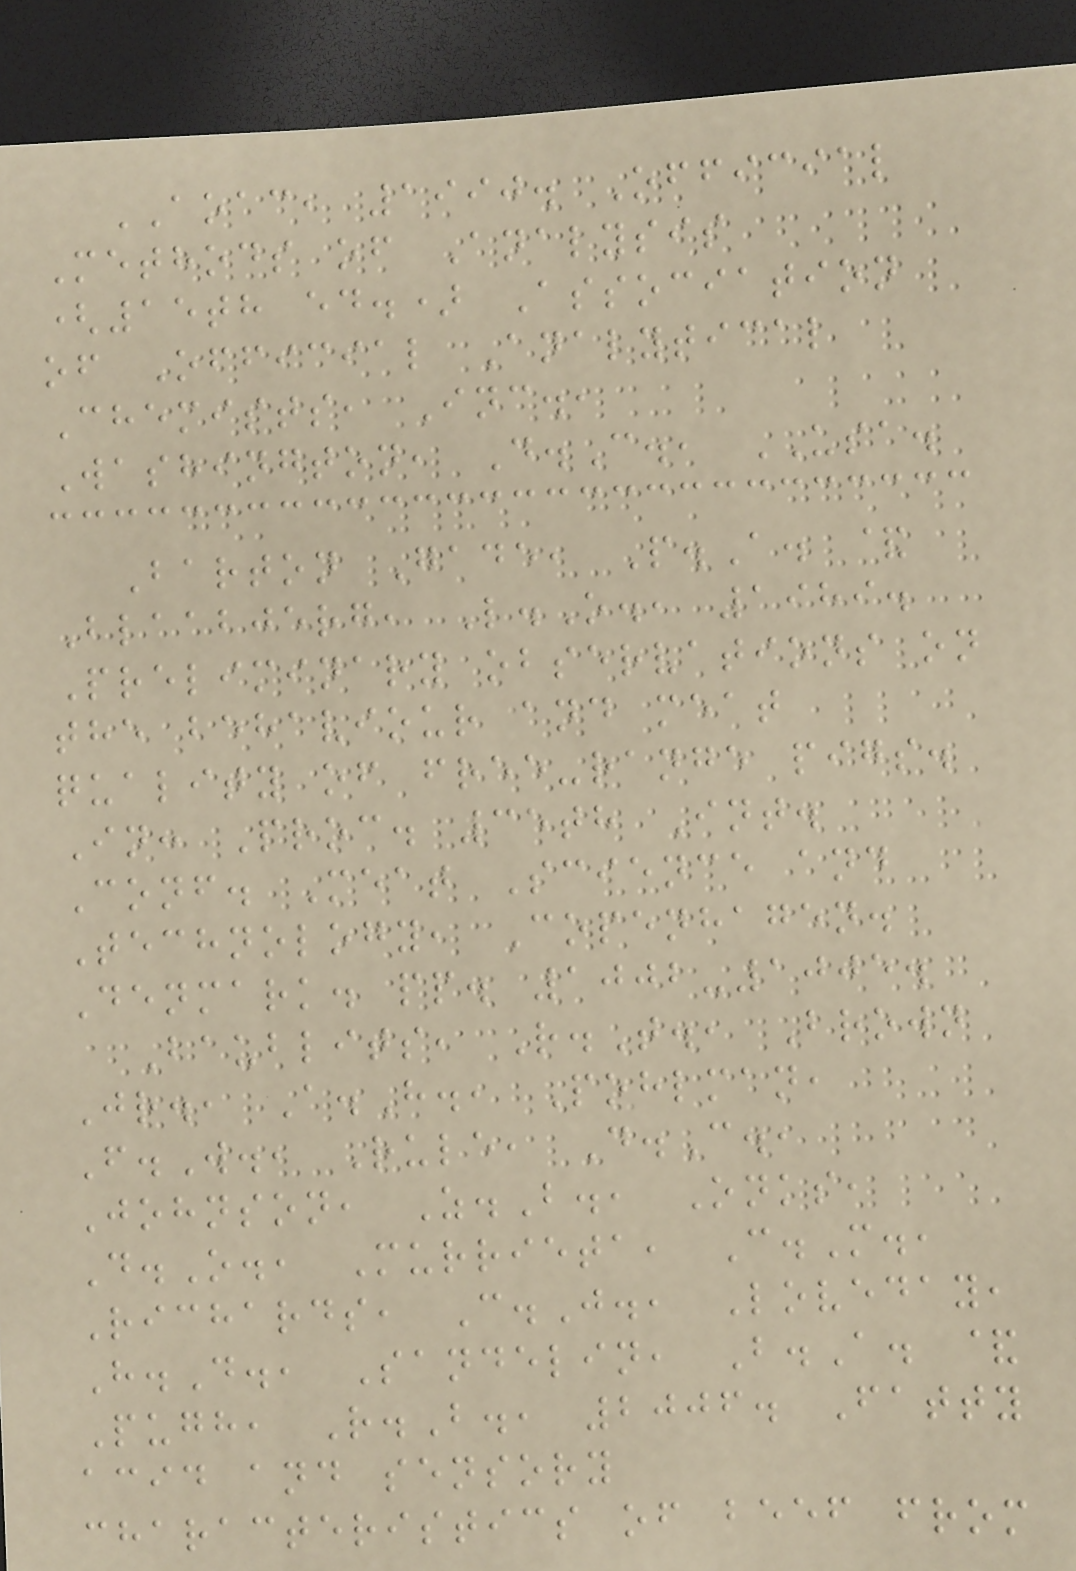AOAC, 1990. Official
Methods of Analysis
(15th ed.) Association
of Official Analytical
Chemists, Inc.,
Washington, D.C., USA.
Barton Gade, P.A. &
Blaabjerg, L.O., 1989.
Preliminary observations on
the behaviour and meat
quality of free-range pigs.
In: Proc. 35th Int.
Conf. Meat Science and
Technology, Copenhagen.
Denmark. pp. 1002-1005.
Baublits, R.T., Brown
Jr., A.H., Pohlman,
F.W., Rule, D.C.,
Johnson, Z.B., Onks,
D.O., Murrieta, C.M.,
Richards, C.J., Loveday,
H.D., Sandelin, B.A. &
Pugh, R.B., 2006. Fatty
acid and sensory
characteristics of beef from
